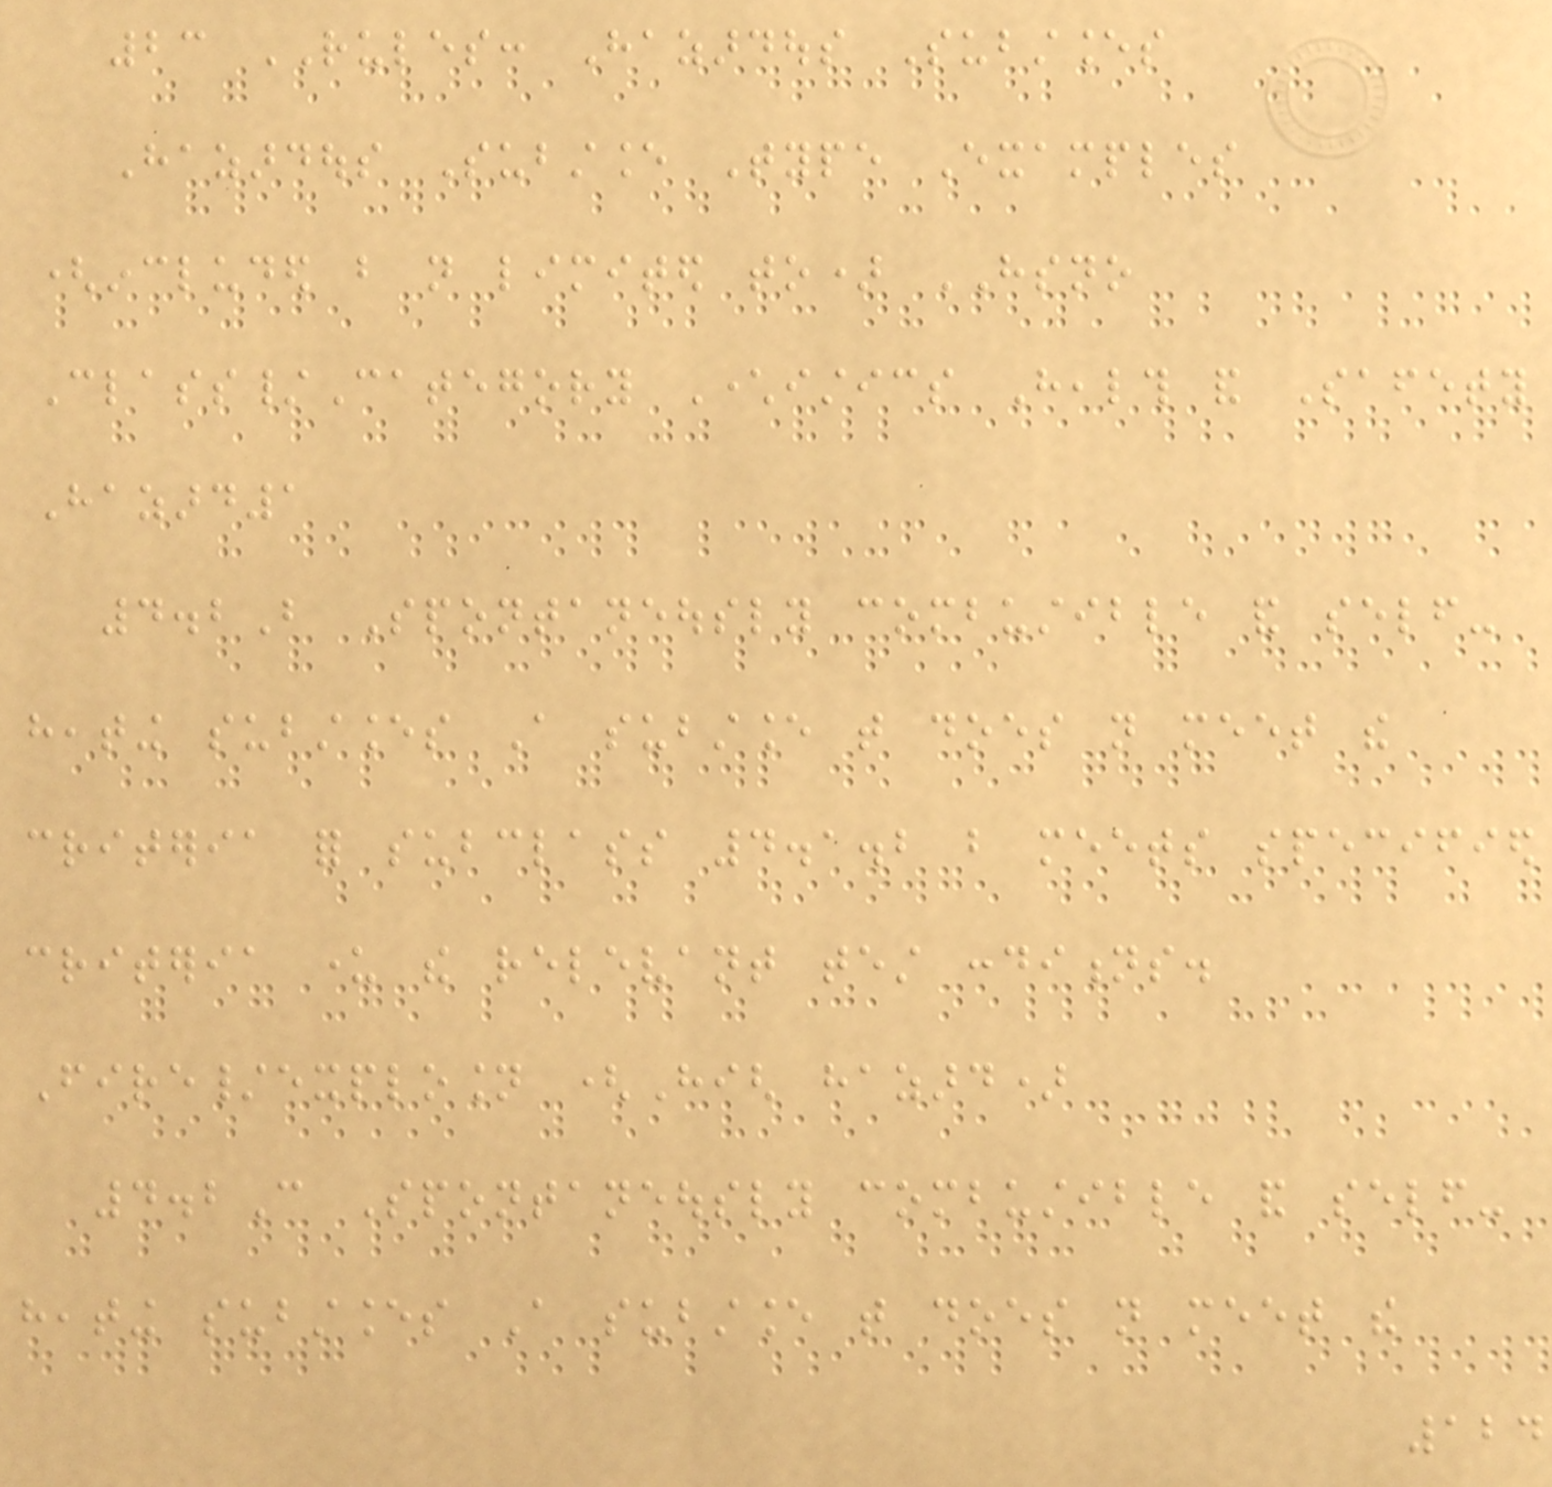23 RULES: Hazardous Substances
Hazardous Substance Type Examples
(included but not limited to) HSNO
Class/Category Characteristics Health and Safety
Hazard1
4.2B Spontaneously combustible and self-
heating substances A substance that does not meet the
criteria for subclass 4.1.2 but meets specified
criteria under the relevant test conditions.
Fire/explosion (High hazard)
4.2C Spontaneously combustible and self-
heating substances A substance that does not meet the
124
